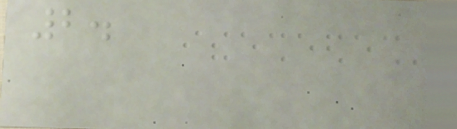2.
